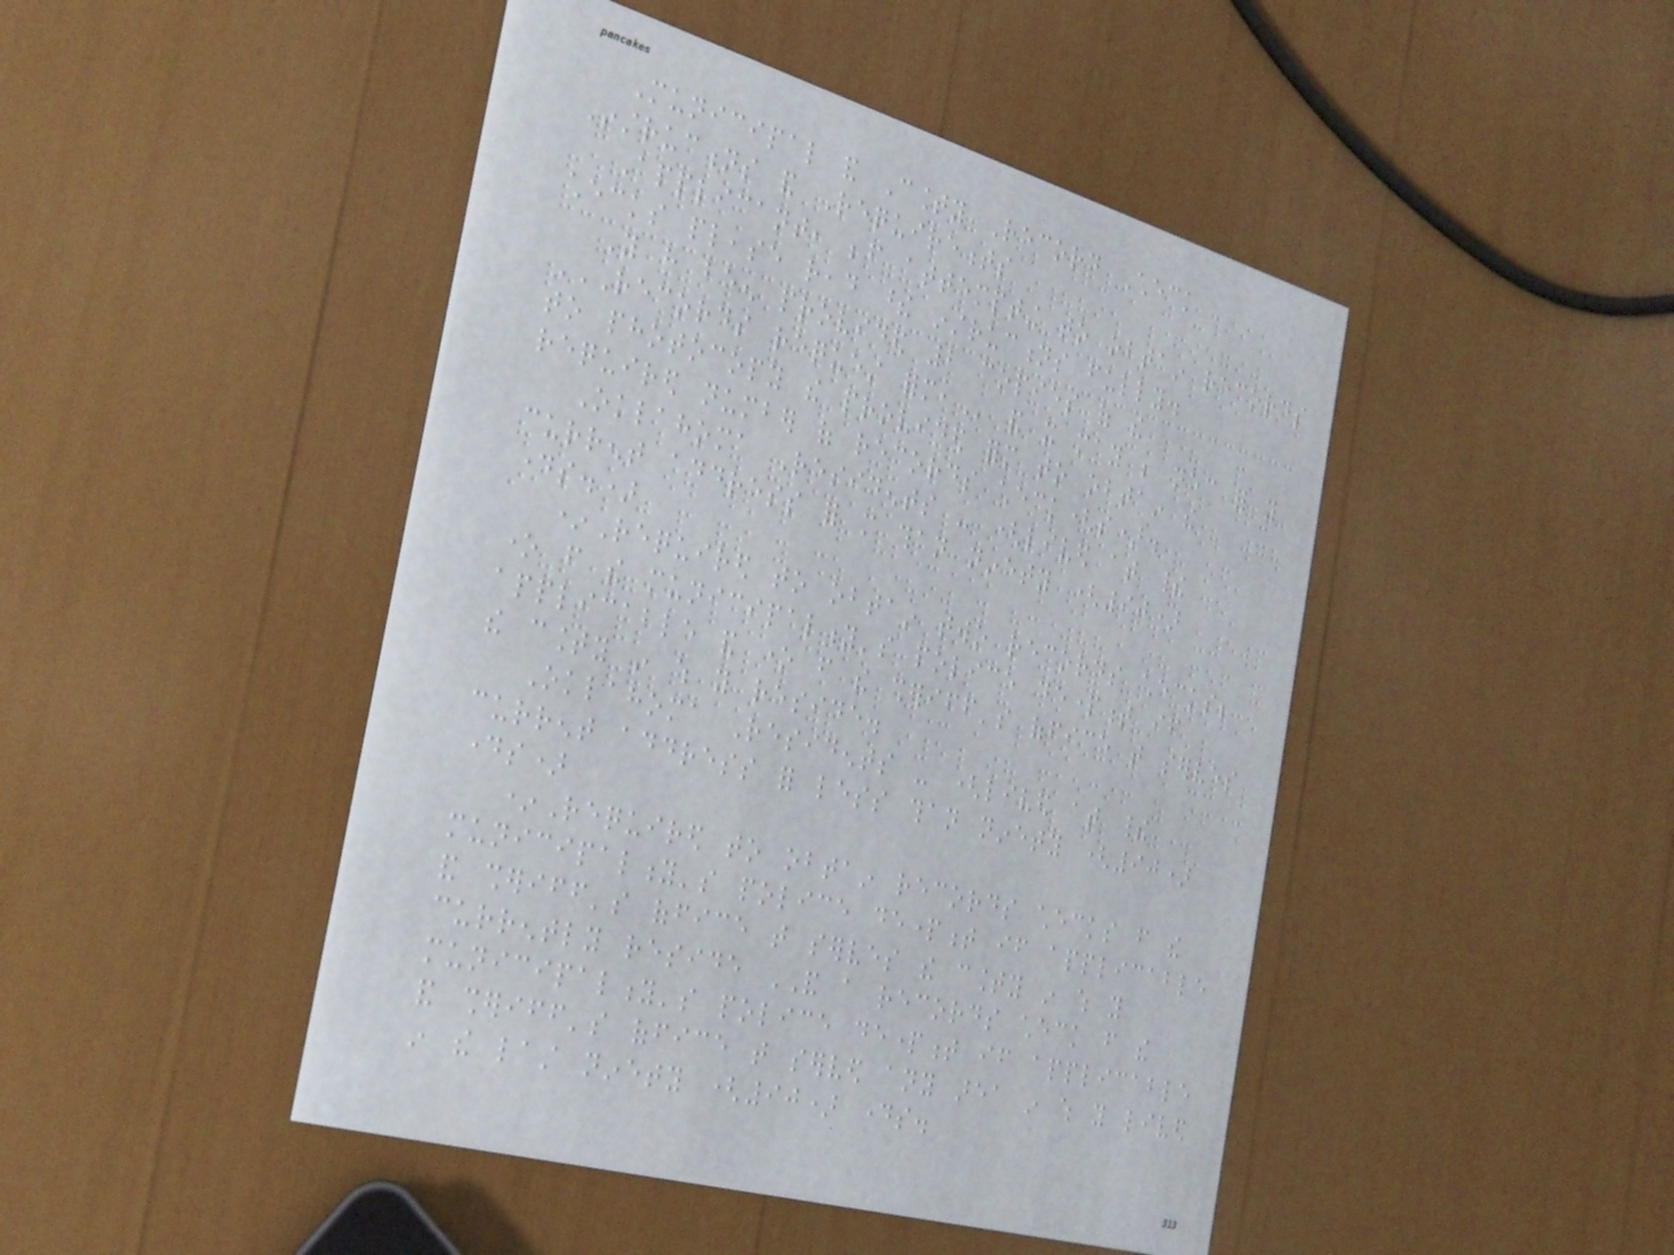Municipal and County Record Check
Instructions and Requirements
Applicant, before attempting to obtain records
checks please read these instructions fully.
You have been provided 2 copies of the
RECORDS REQUEST FORM, and it may be necessary for you
to photocopy the provided form to obtain the
required number of records check(s).
Oklahoma Residents - (lived at their
current address for more than ninety (90)
days.)
*Required to obtain two records checks;
one from the municipality's police department if
applicable and one from the sheriff's office that serves
the county in which you reside.
Oklahoma Residents - (lived at their
current address for less than ninety (90)
days)
*Required to obtain records checks from the
municipality's police department if applicable
and sheriff's office that serves the county in which you
currently reside AND a records check from the
municipality's police department if applicable
and sheriff's office that served any area in which you lived
in the last ninety (90) days.
